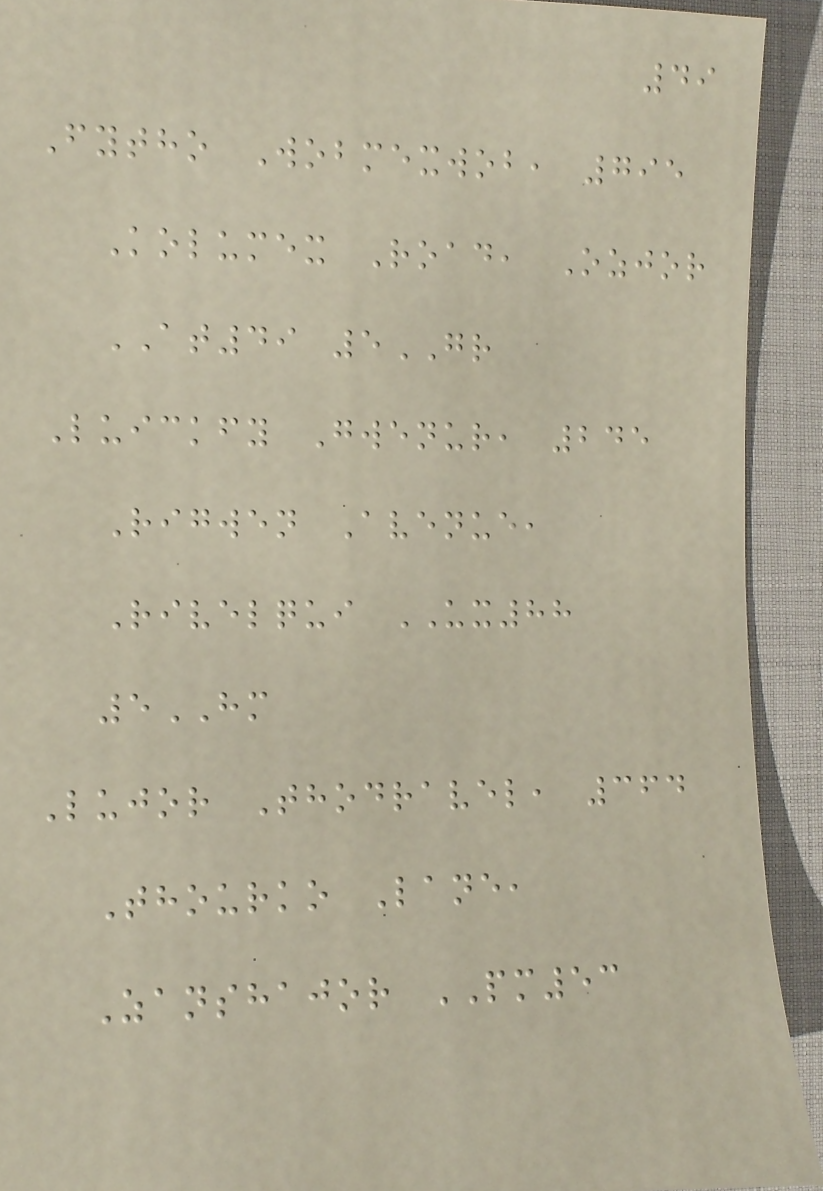49
Fytho Wobmexwob, 795
Kolumex Road, Ozjor
AT49 5GR
Luickfy Gwenur, 245
Rigwen Avenue,
Rivelqui UX88
5HM
Lujor Thodravel, 364
Thourko Lane,
Zanshajor PM53
